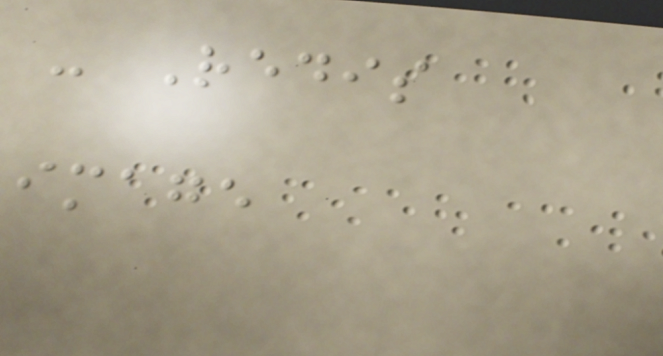- Redis
image
